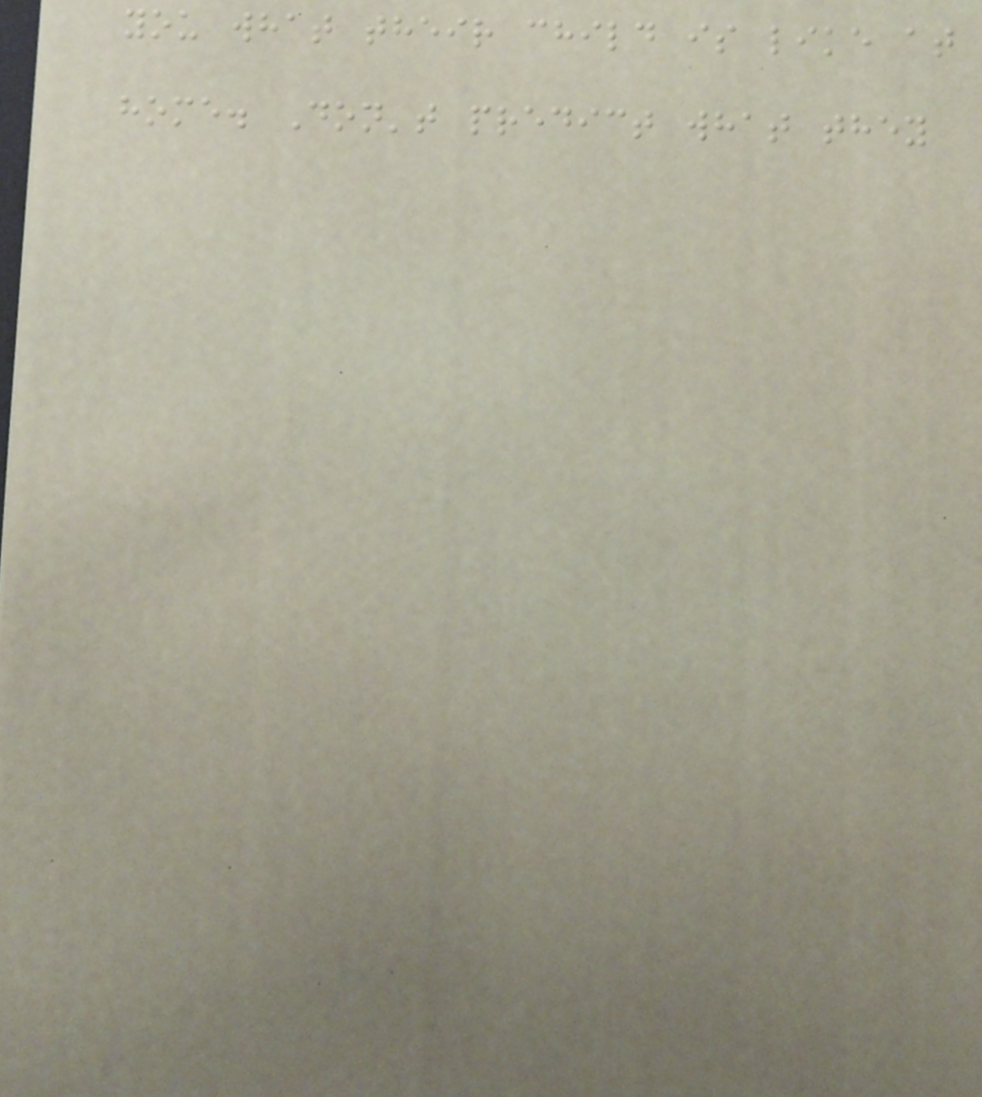you what their child is like at
home. Don't predict what they
